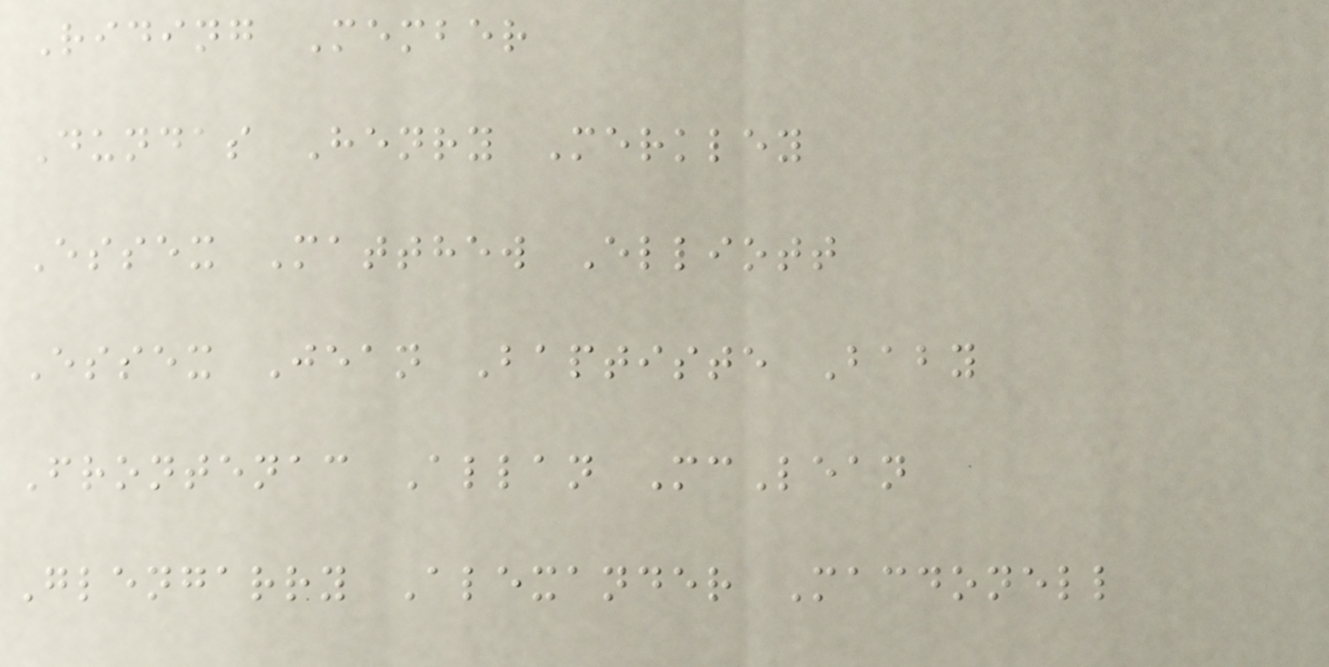Riding Member
Dundas Henry Merkley
Essex Matthew Elliott
Essex Jean Baptiste Baby
Frontenac Allan McLean
Glengarry Alexander Macdonell
